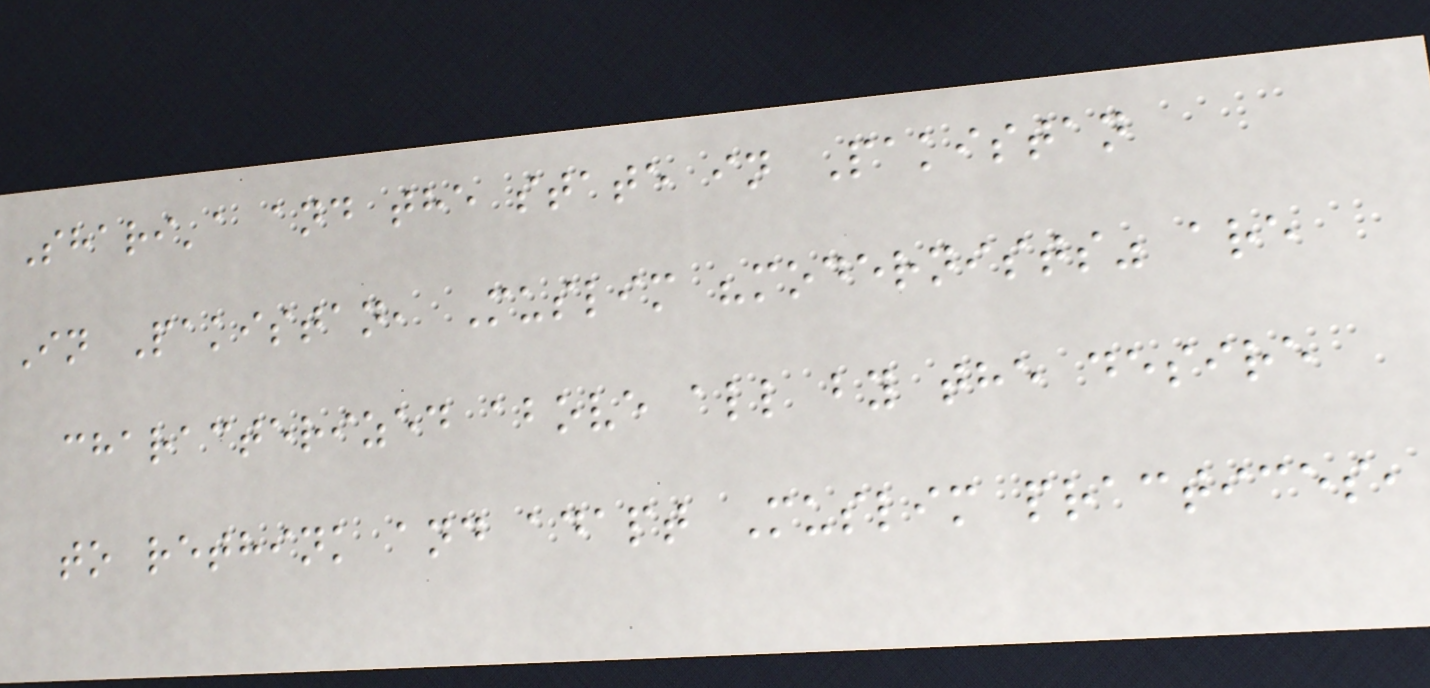Shari'a and the state in Pakistan
In Pakistan, Muslim "modernists" are
characterized above all by the desire
to rethink and adapt Muslim practices,
